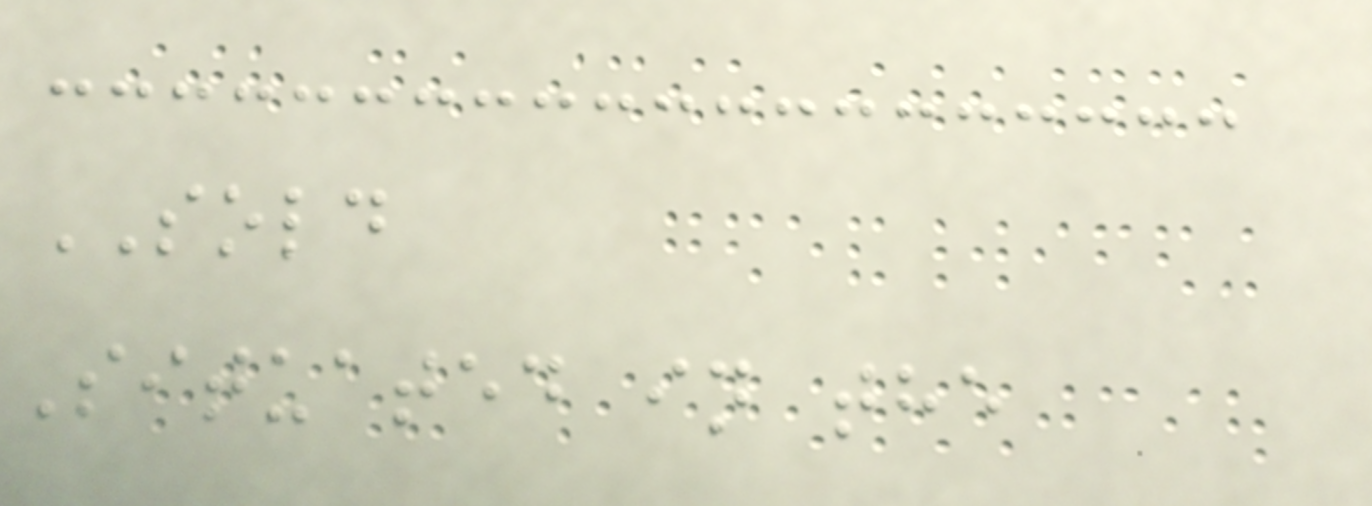SOLD
Situated in the
